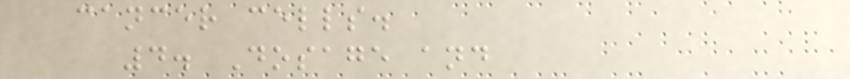cancer cells.
4. Dosage and
